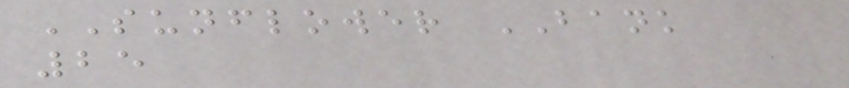SUNFLOWER BANK
25
